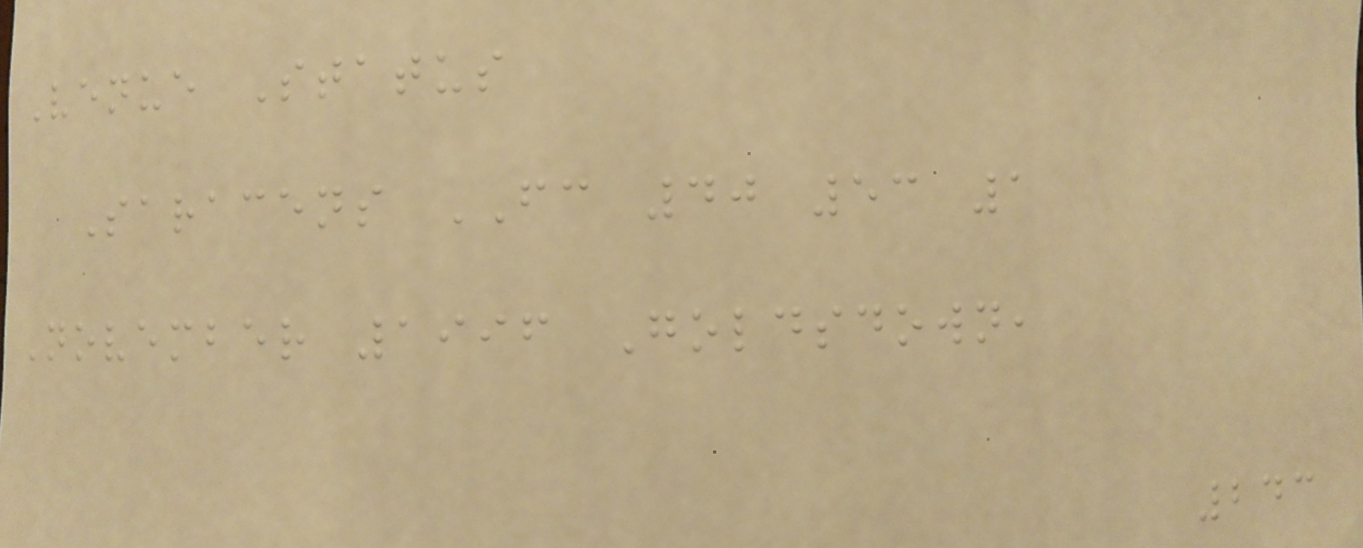Venue Status
Saracens FC 40 53 1
November 1996 Goldsdown,
243
